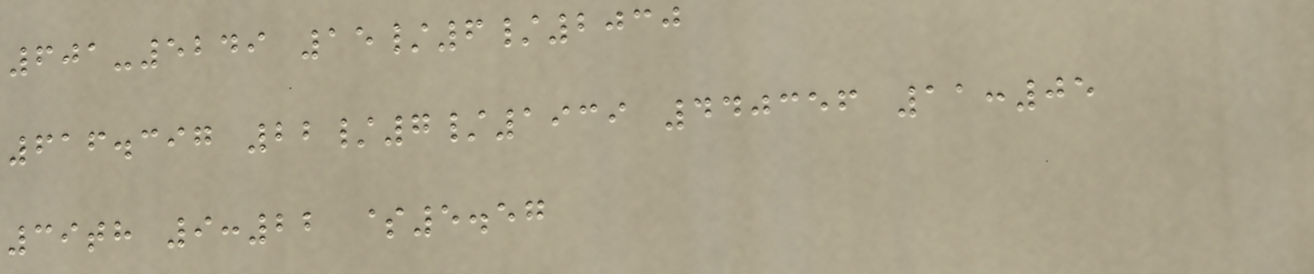601-5249 15/6/2030
616.397 22/7/1939 440356 11:05
39th 9:22 $5.57
